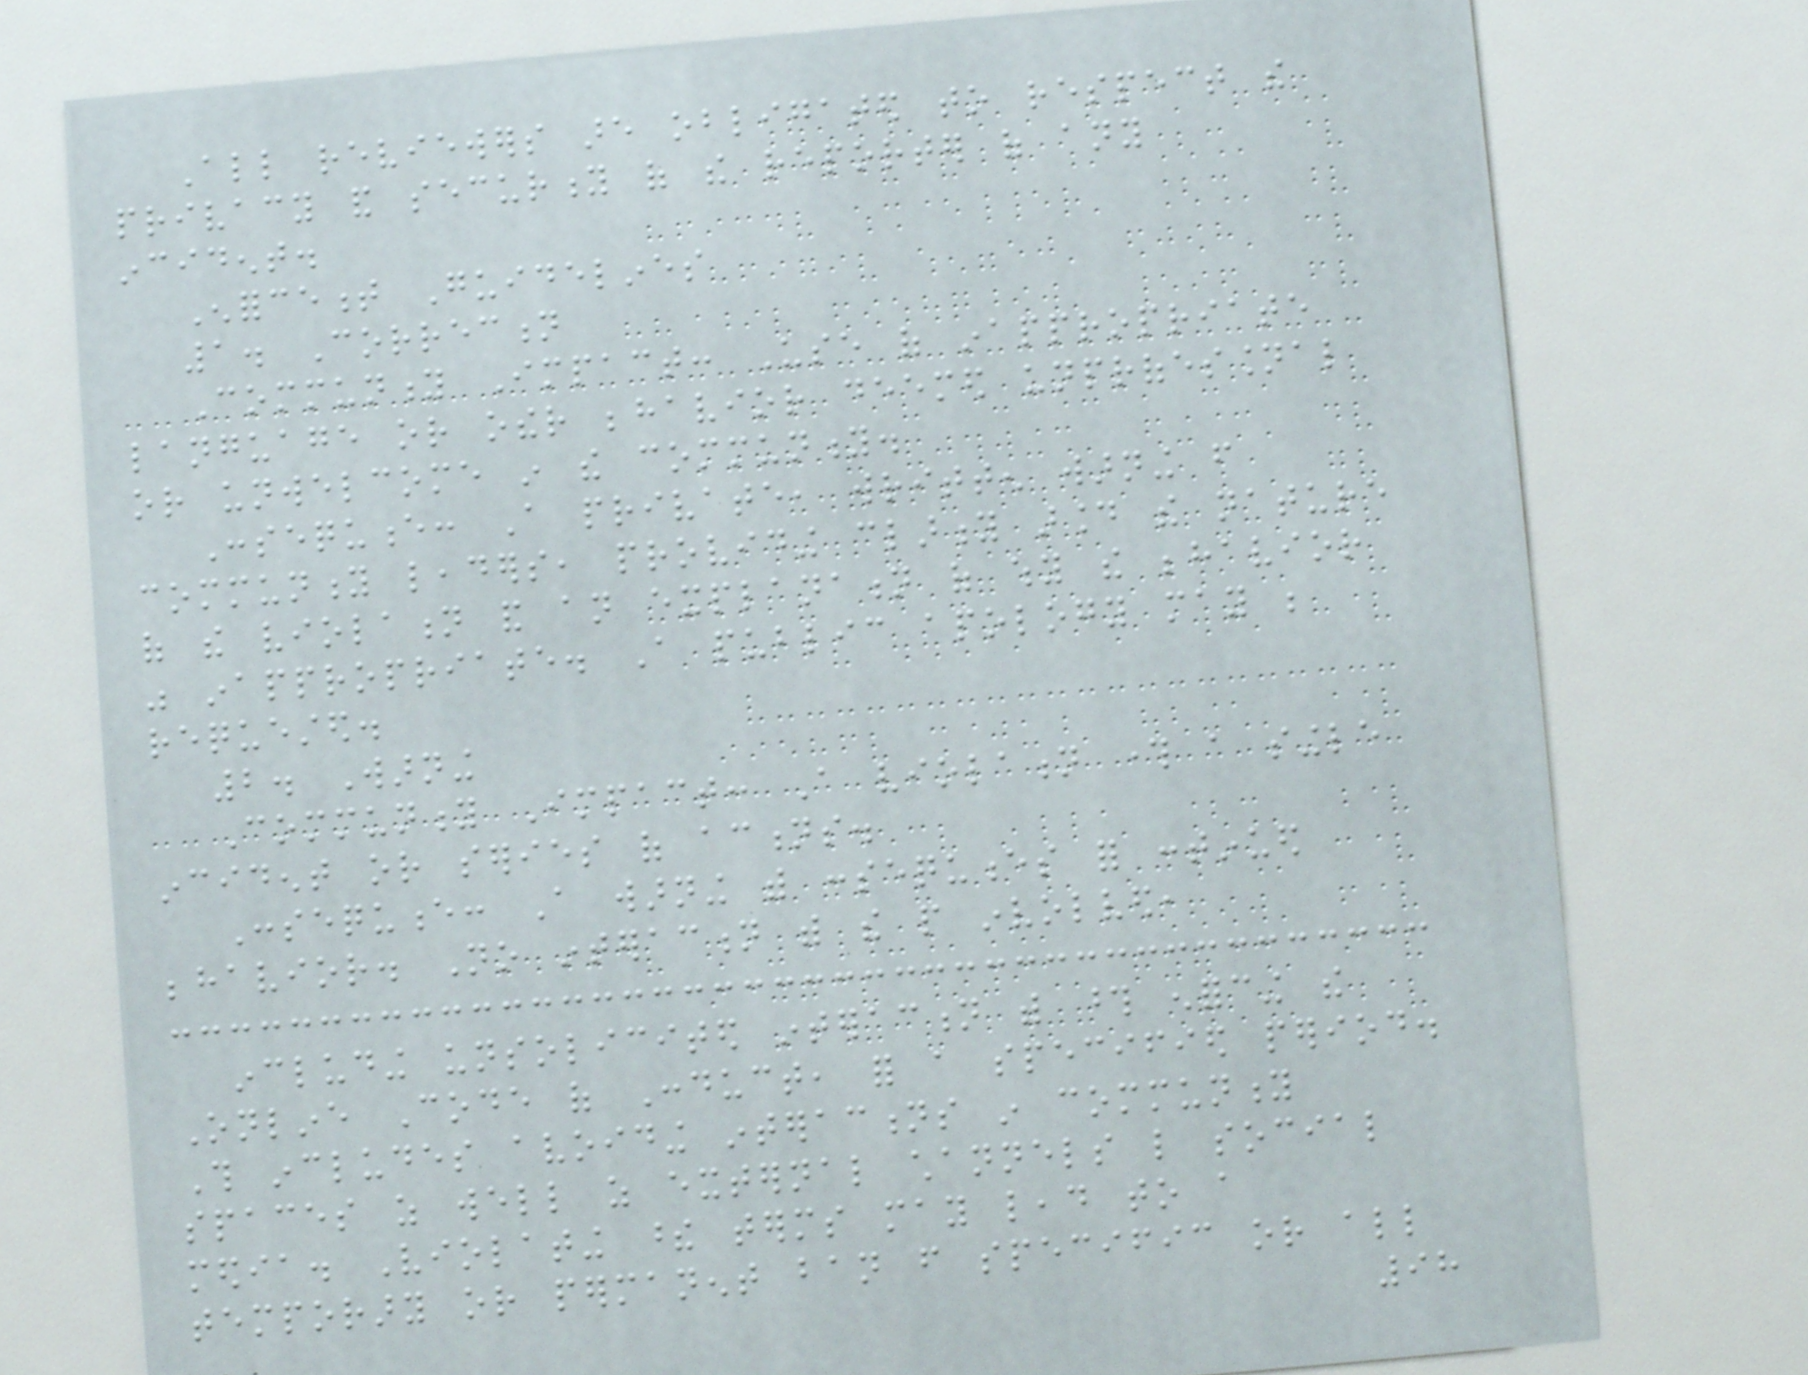All reviewers are obligated to respect the
privacy and security of the reporter of any
incident.
Enforcement Guidelines
1. Correction
Community Impact: Use of inappropriate
language or other behavior deemed unprofessional
or unwelcome in the community.
Consequence: A private, written warning from
community leaders, providing clarity around the nature
of the violation and an explanation of why the behavior
was inappropriate. A public apology may be
requested.
2. Warning
Community Impact: A violation through a single
incident or series of actions.
Consequence: A warning with consequences for continued
behavior. No interaction with the people involved,
including unsolicited interaction with those enforcing the
Online Code of Conduct, for a specified period.
This includes avoiding interactions in community
spaces as well as external channels like social
media. Violating these terms may lead to a
temporary or permanent ban from specific or all
98
